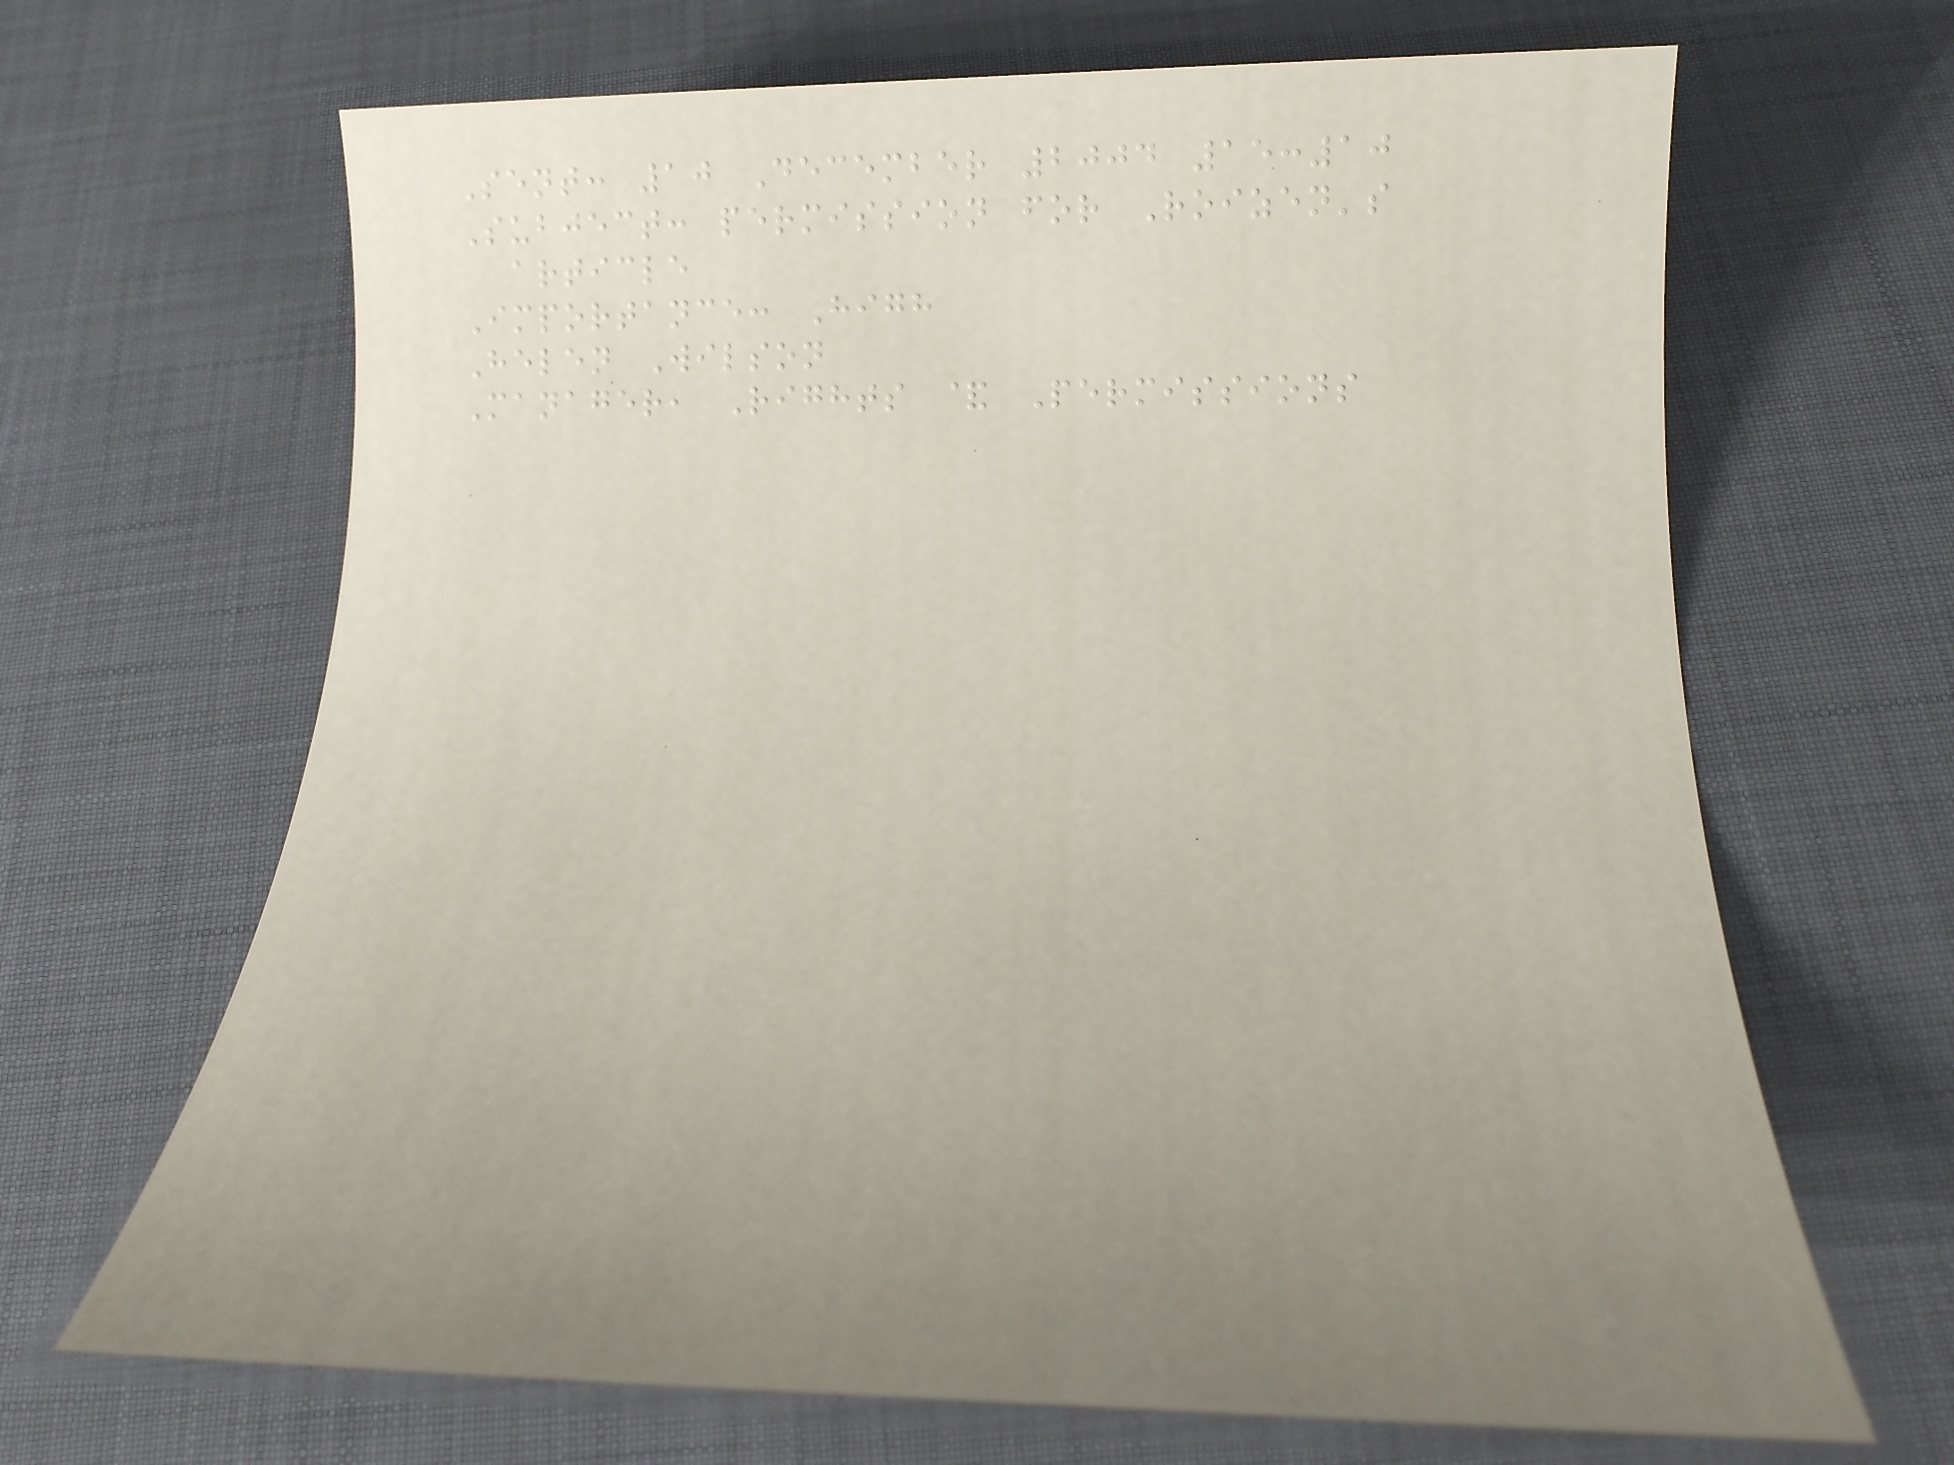Sent: 10 December 2004 15:10
Subject: permission for Roizen's
article
Importance: High
Helen Wilson
Manager, Rights & Permissions
